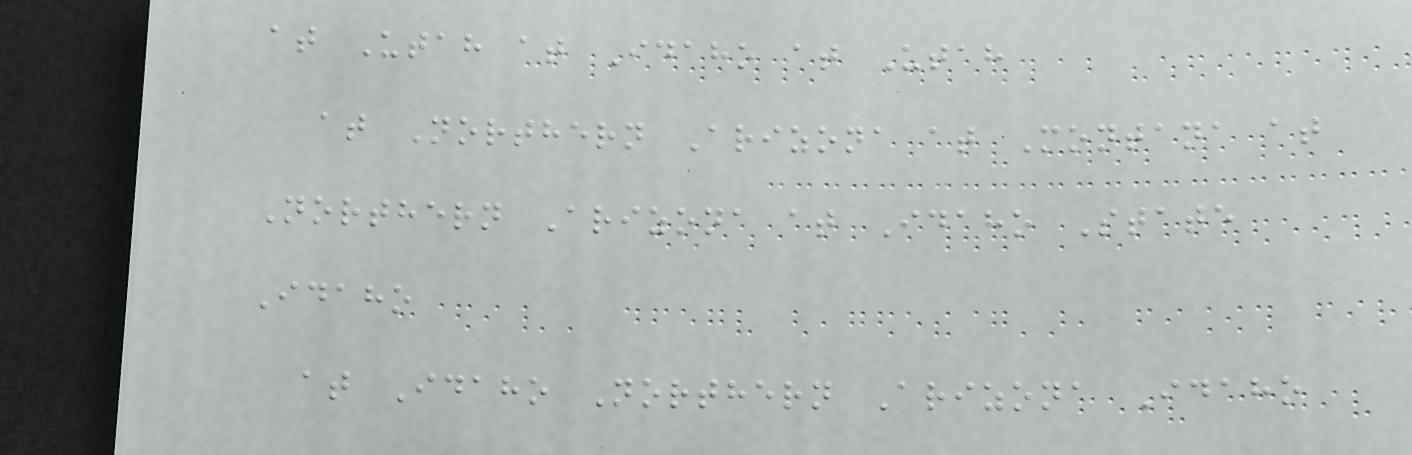at Utah at Idaho at Utah
at Northern Arizona at Montana at
Northern Arizona at Idaho State
Idaho
at Idaho Northern Arizona Idaho
